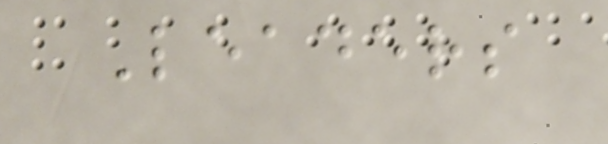Leaders
